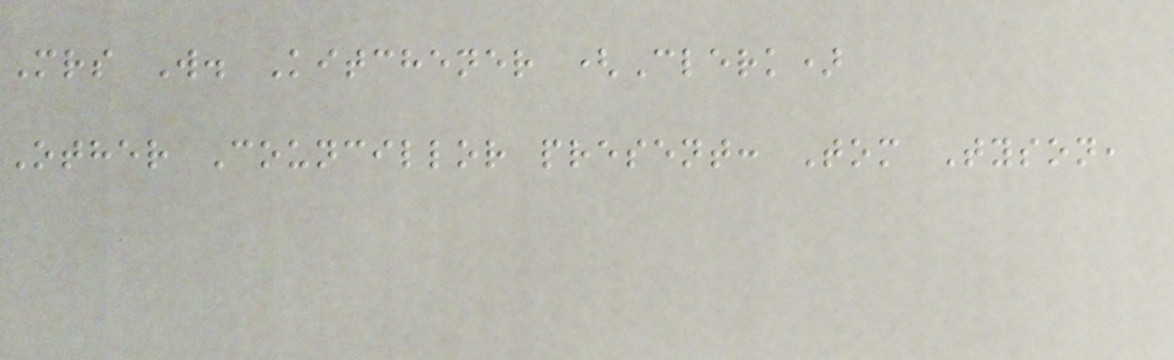Mrs W. Kitchener (Clerk)
Other Councillor present: Tom Tyson,
